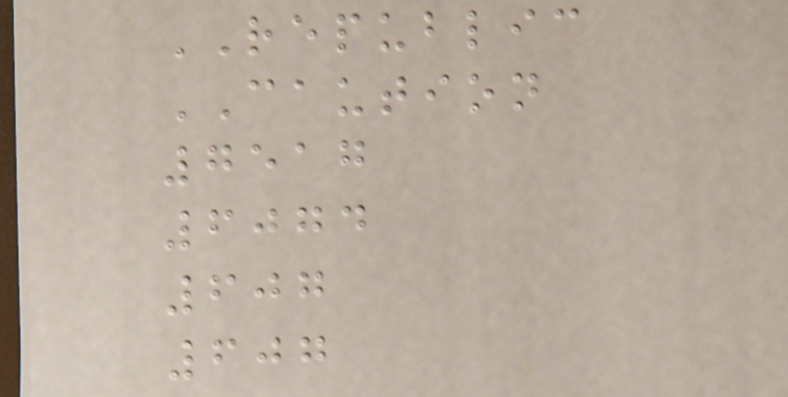REPUBLIC
CAUTION
7517
6074
607
607
